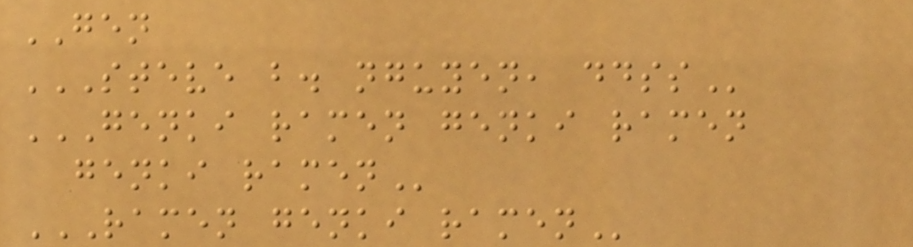GEN
STEVE B. NGUYEN, DDSS
GENKI RAMEN GENKI RAMEN
GENKI RAMEN
RAMEN GENKI RAMEN
